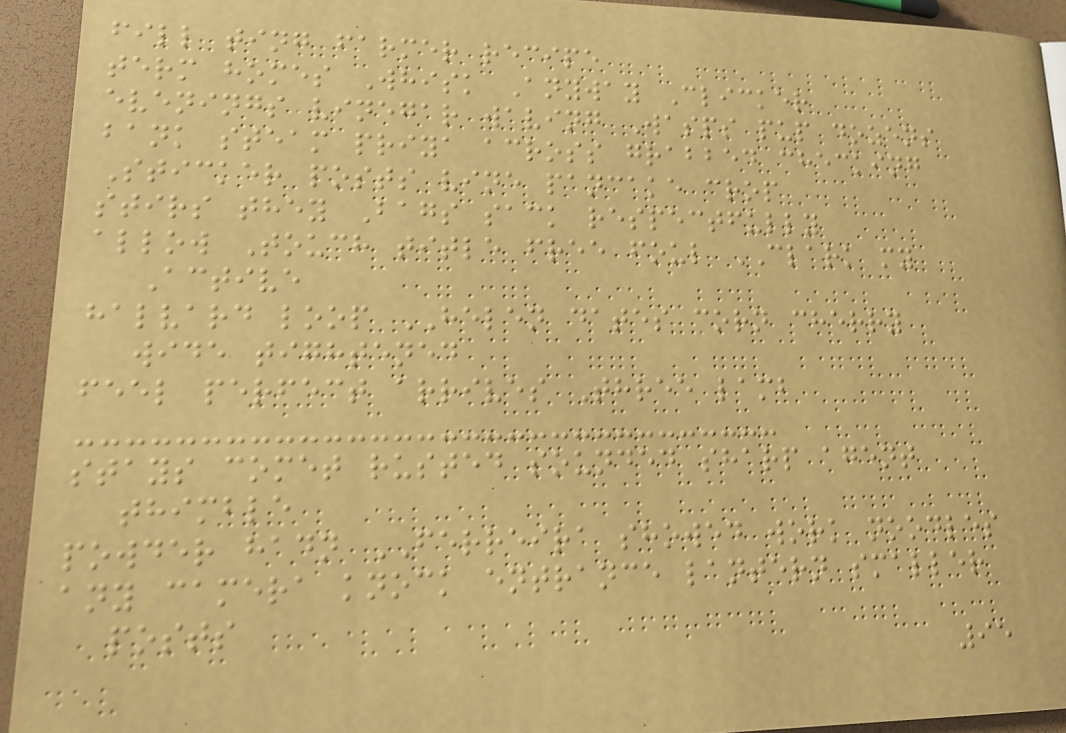fill ting farmer recipe
term homes Whisk Anyway Clicker
evenings vinegar waving Wasps pup dozens
bank steam priya across grabbed checking
Sticker posts vine pancake crop
stirs they Bags sack respectfully
allow Touch title free foul CLARK my
Active
halvard loop HELEN dates corn cherry
wide tightened
feel perfect arrives Three lamb
stays comet rusted sounded sharp agent
thimble
powder hadn FERREIRA showed work noodles
any camera knock entrance lantern smaller
posts
95
